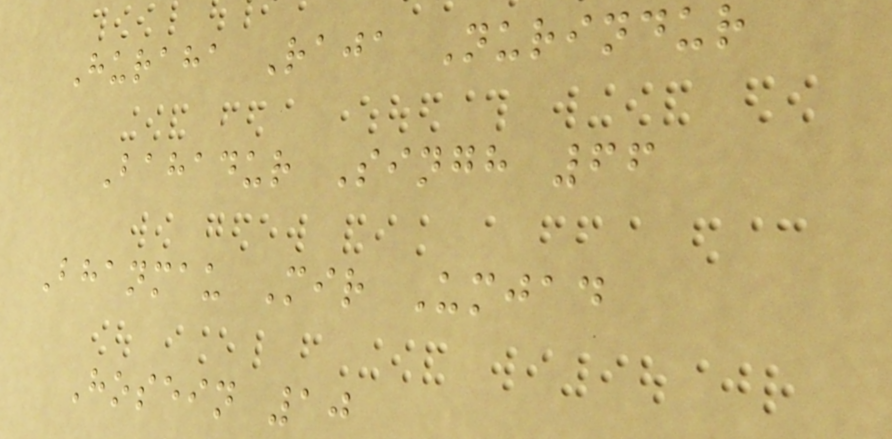Huraha Raja Nurindur
Bahadur Singh 66
Bhanmau Mir Umjad
Hosein 10
